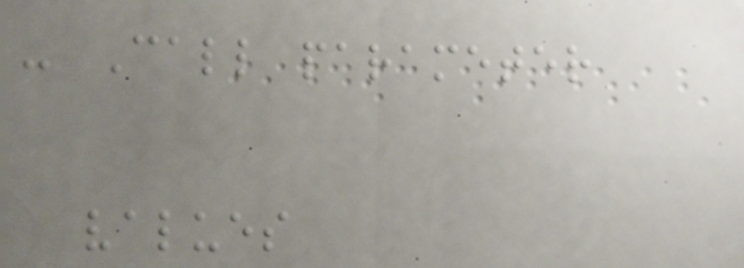- Call parameter
values
